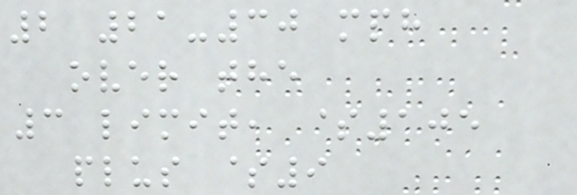2 21-30 mph
over the
3 limit, $105
plus $9
